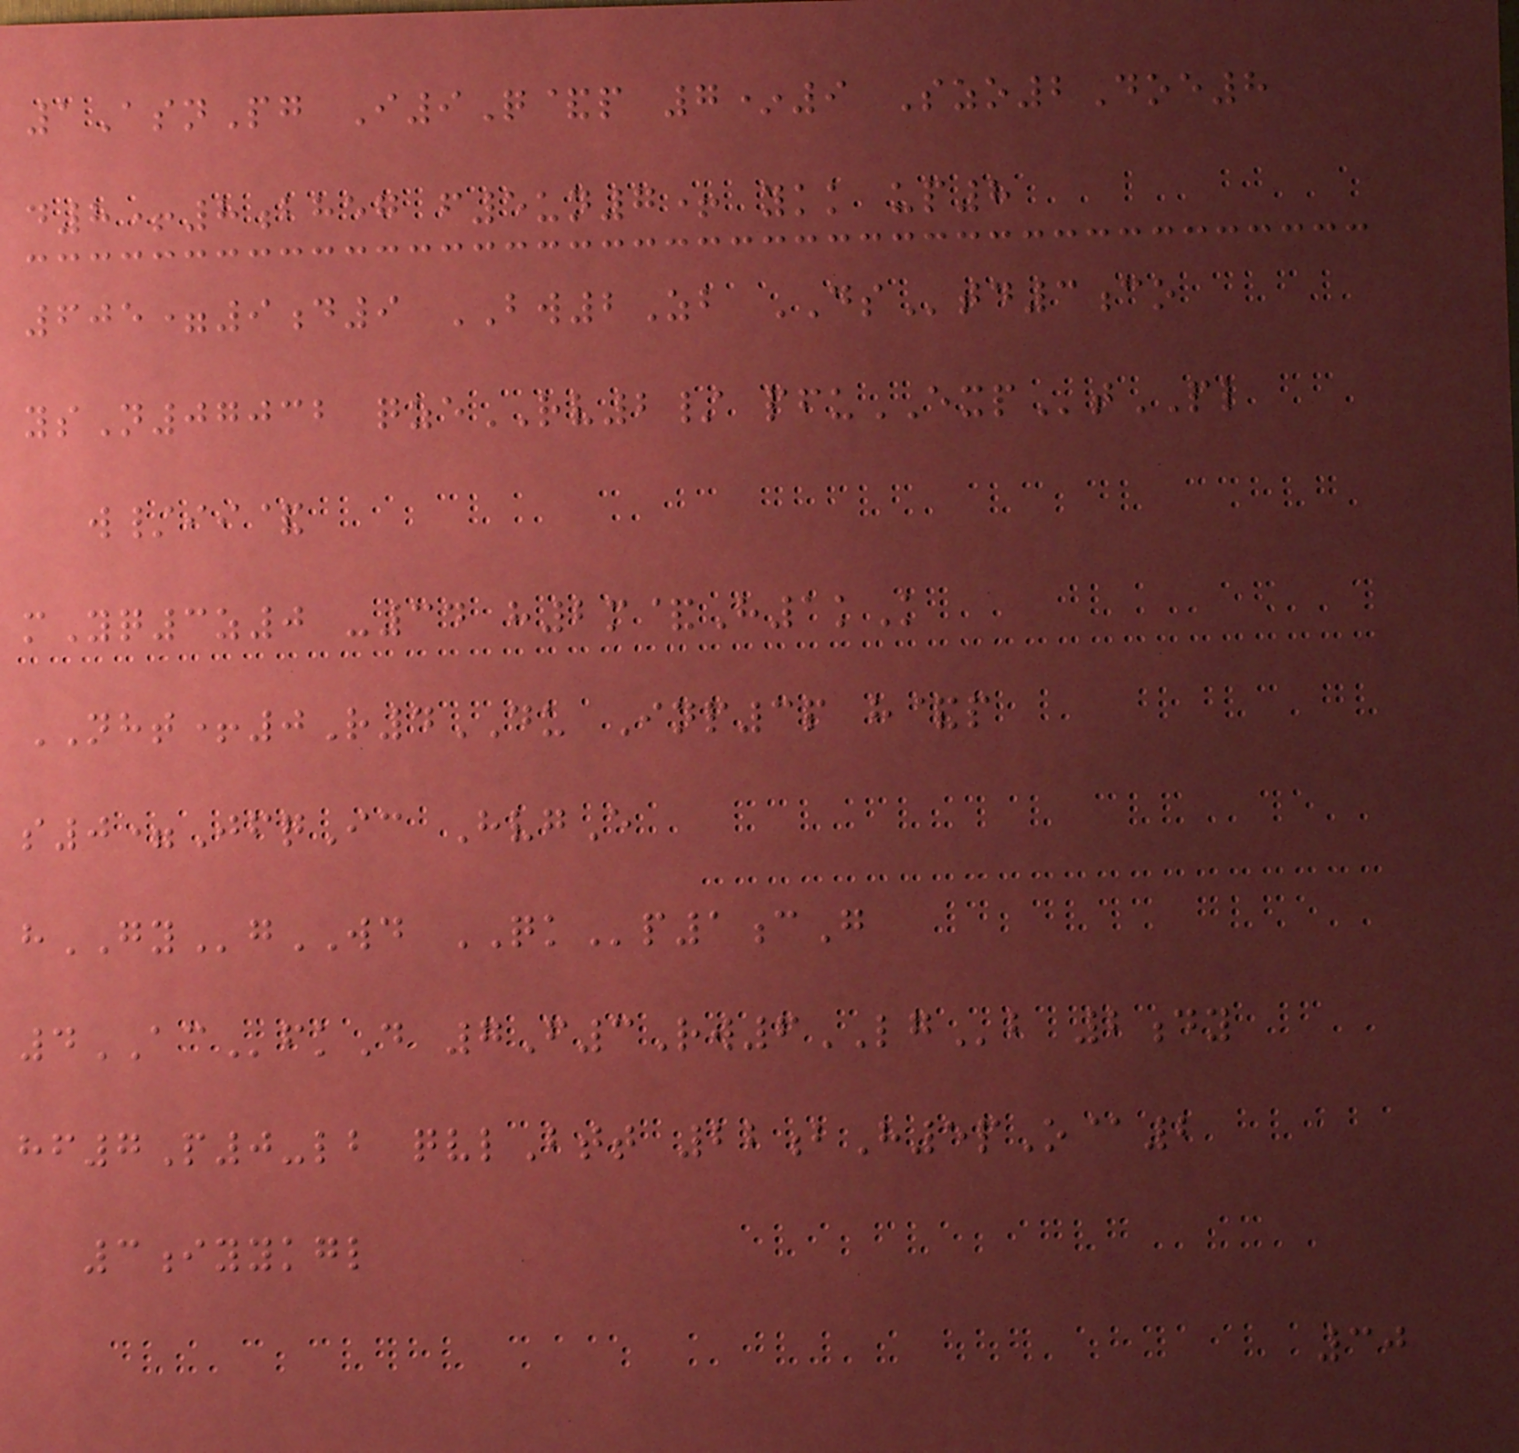1AsnPg I9Q&p 7*9 Szo2Doe8
d8+8bheg f5un7+ ykk up8
605=9d9 BW2Zb DStd3co
ysN07032 qzeRV2/ pfuEXPtPL
w/ii&
mYq3z0 -34 h2m&H1kK
NHT+0R4DU Inp3p h&p
s0=JfqIc HvgE
hGYgWD QKp1cG
4ACfkD 7F3Rw6LGb 2dy
hf7P0-lb qvlBtt 22bH5pO@2
3iyykgl
30
